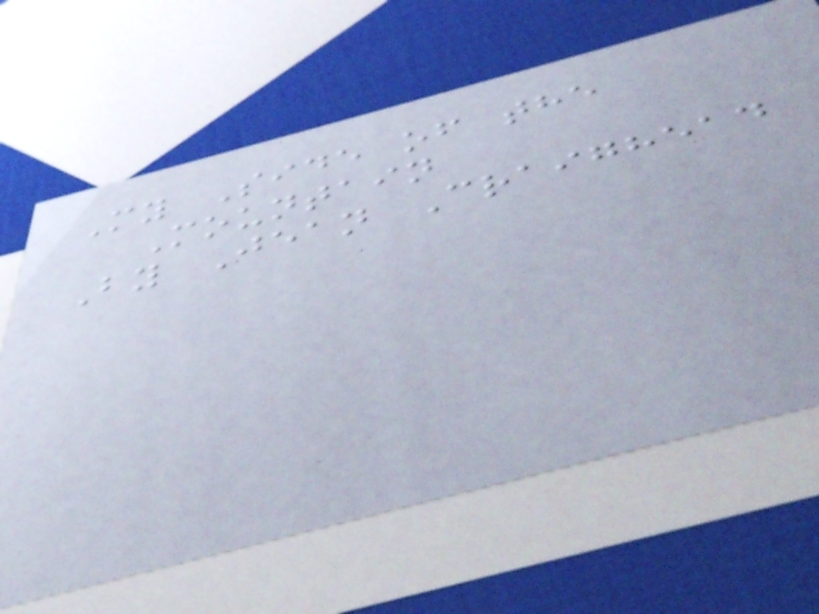My Side of the
Mountain
By Jean Craighead
